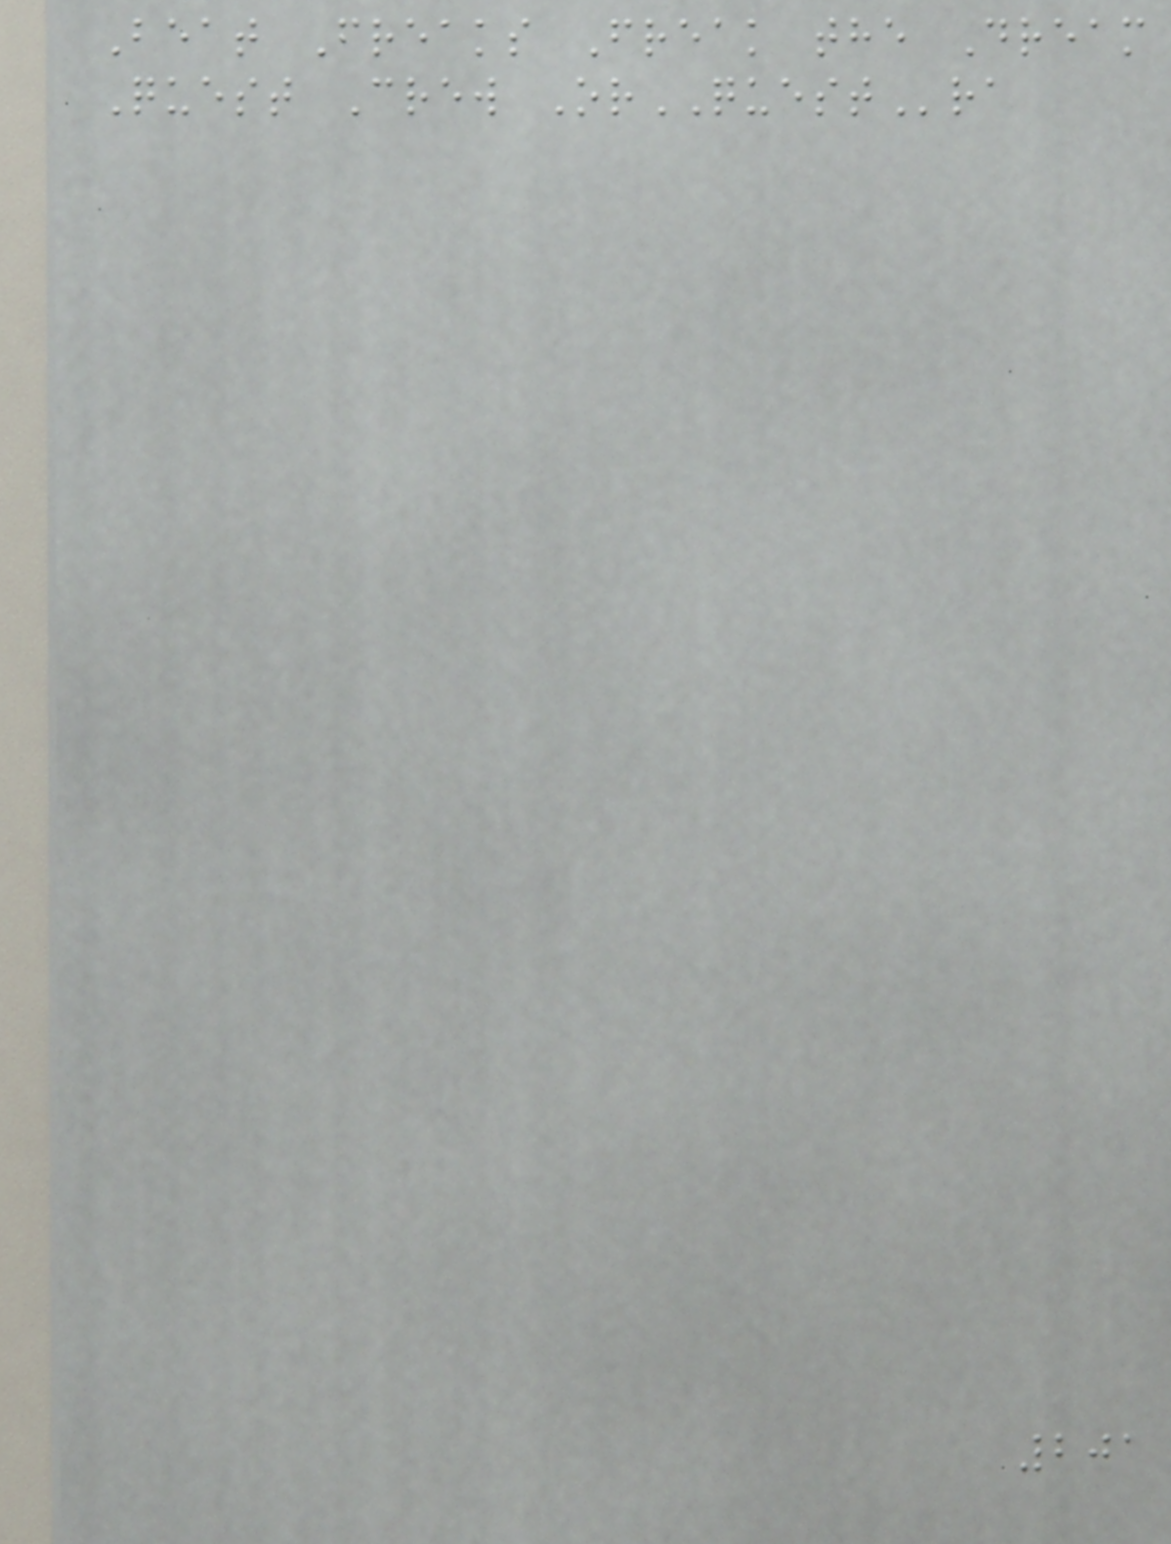Beat Freaks Freak the Dream
Quest Crew OrQUESTra
201
